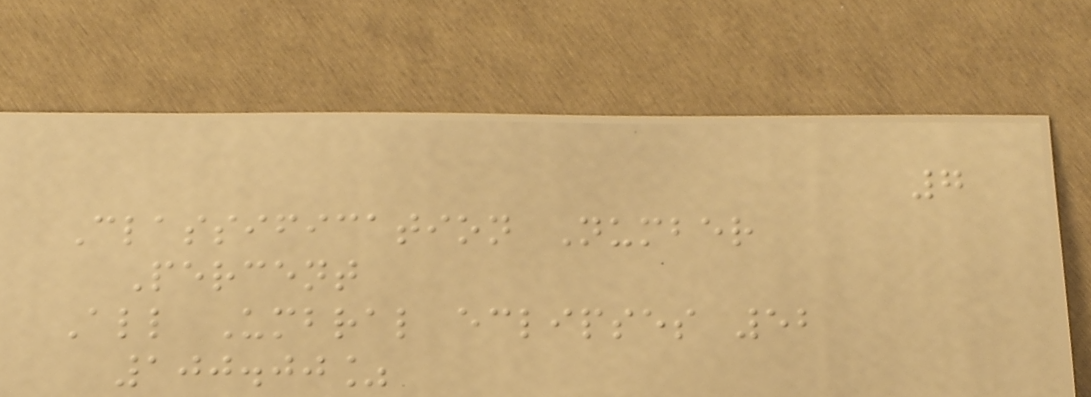7
Classification Number
Percent
All Umbral eclipses 52
100.00%
